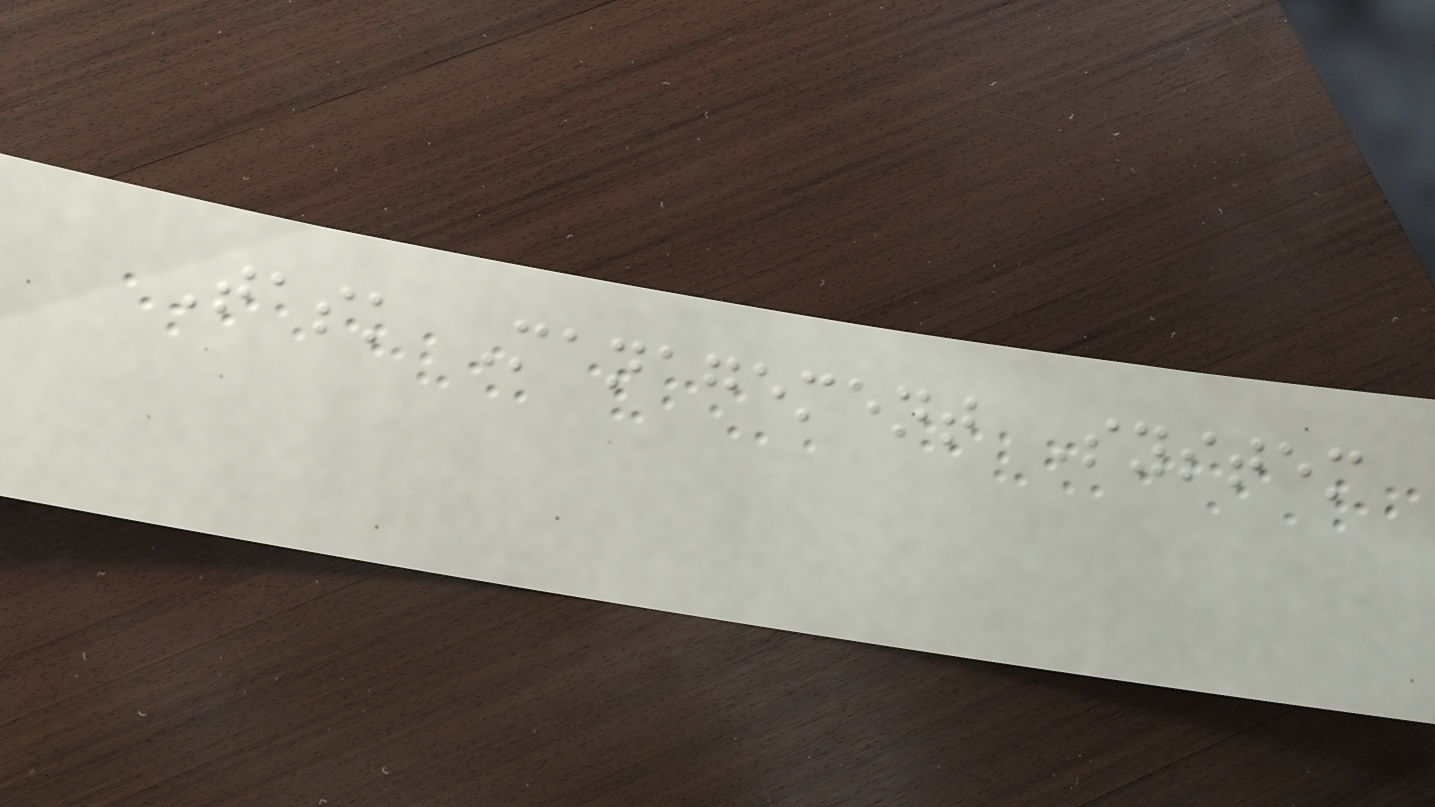Task Management System
